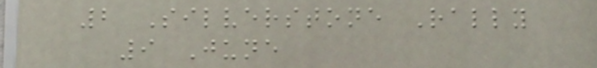2 Silverstone Rally
9 June
